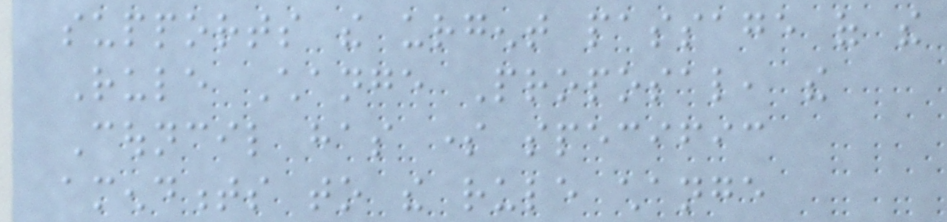supports the urgent passage of the
Rule Change Proposal, the
Council has some specific
amendments to the rule change
